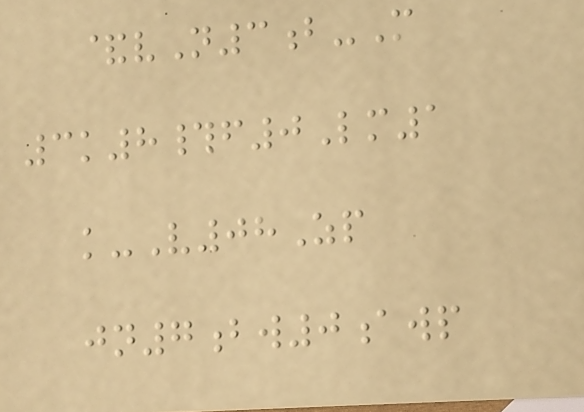&vN3b-M
3k8#f0Lm1
k-V08Zp
jn7bw0awp
